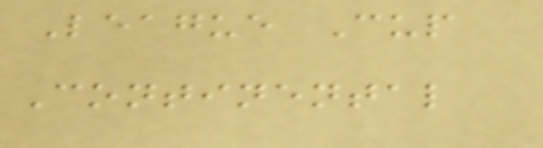League Cup
Continental
